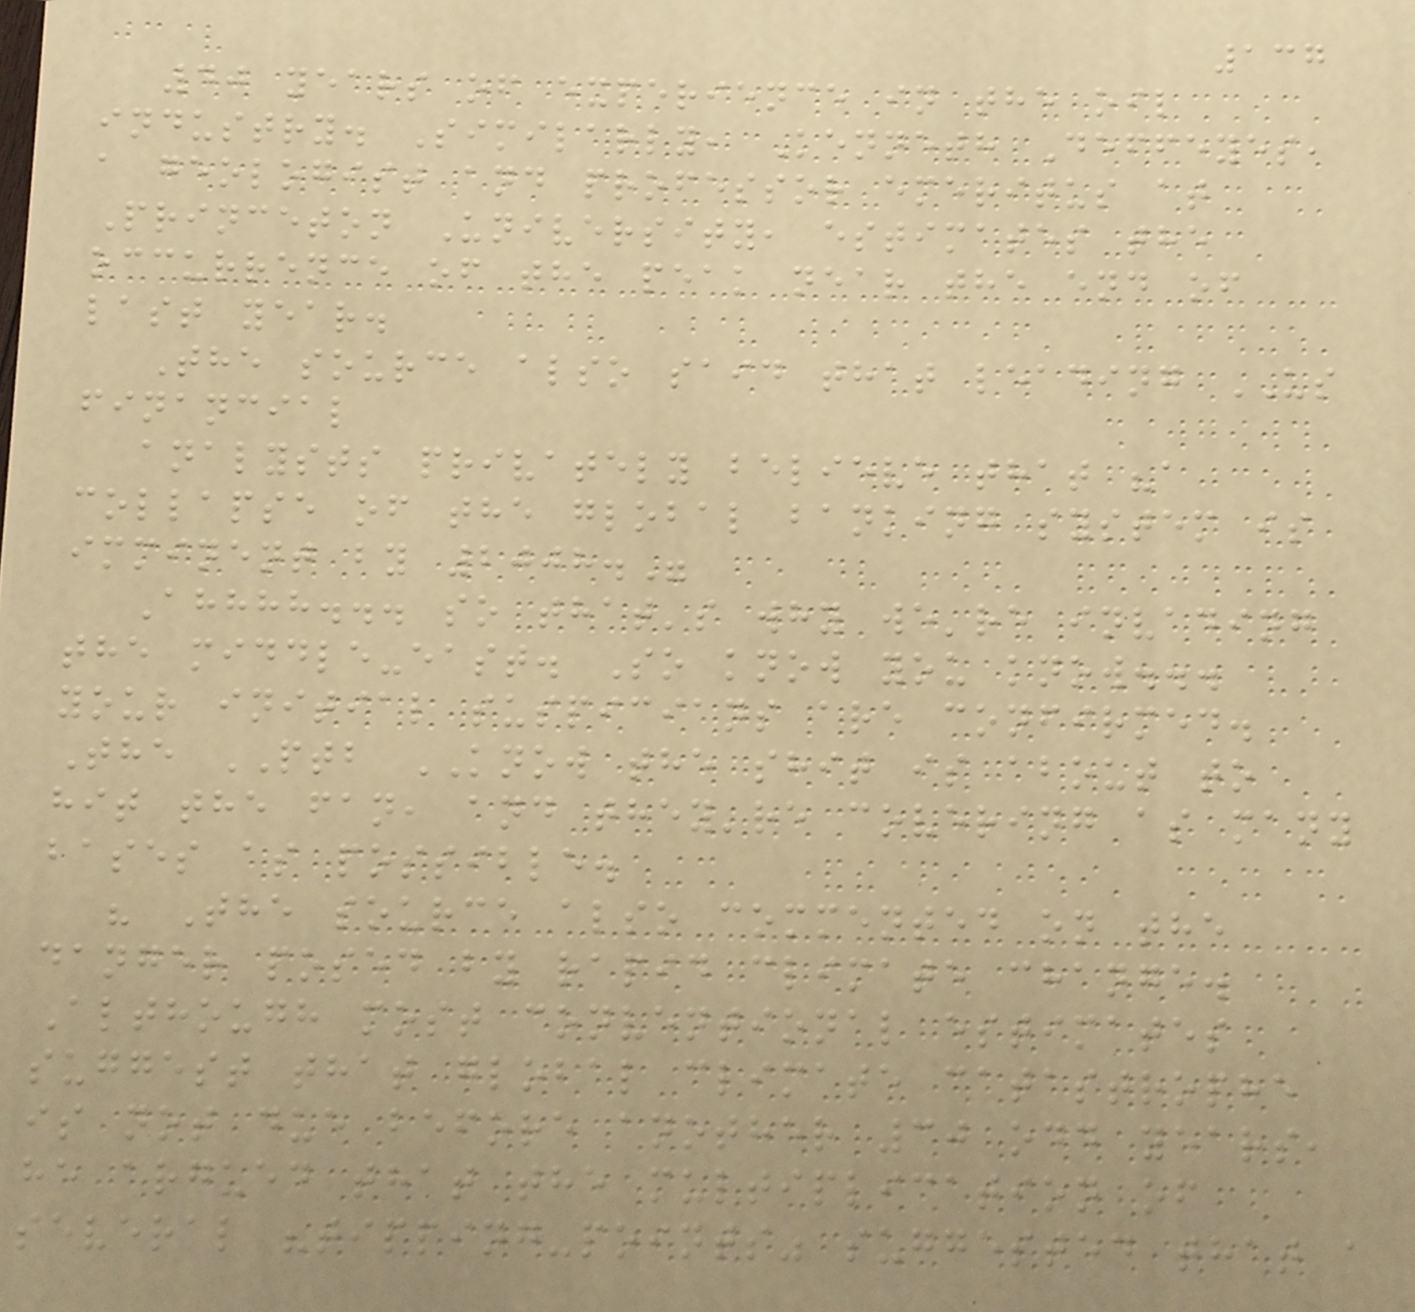137
40 years of experience in the oil
industry. Similarly, Kenneth Deffeyes,
a geologist and professor emeritus at
Princeton University, estimates the
occurrence of the peak near the end of
last year.
The source also said that leading US
financial
analysts privately believe that "a
collapse of the global banking system is
imminent by 2008."
Ahhhh... so that's why we're invading
the middle-east. So know you know...
your initial suspicians are confirmed.
The PTB KNOW the shit is about to
hit the fan, and they're covering as many
bases as possible.
" The source also commented on the
danger posed by rapid climate change.
Although most conventional estimates
suggest that global climate catastrophe
is not due before another 30 odd years,
he argued that the multiplication of
several "tipping-points" suggested that a
